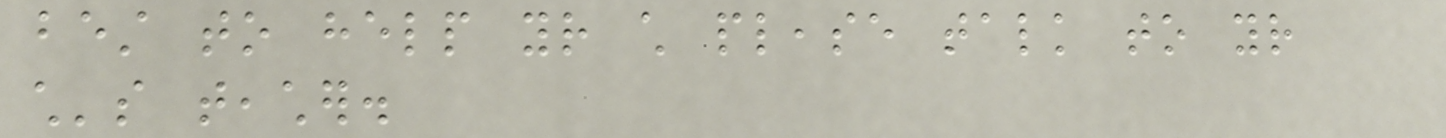best to help your child please talk to your
child's teacher.
